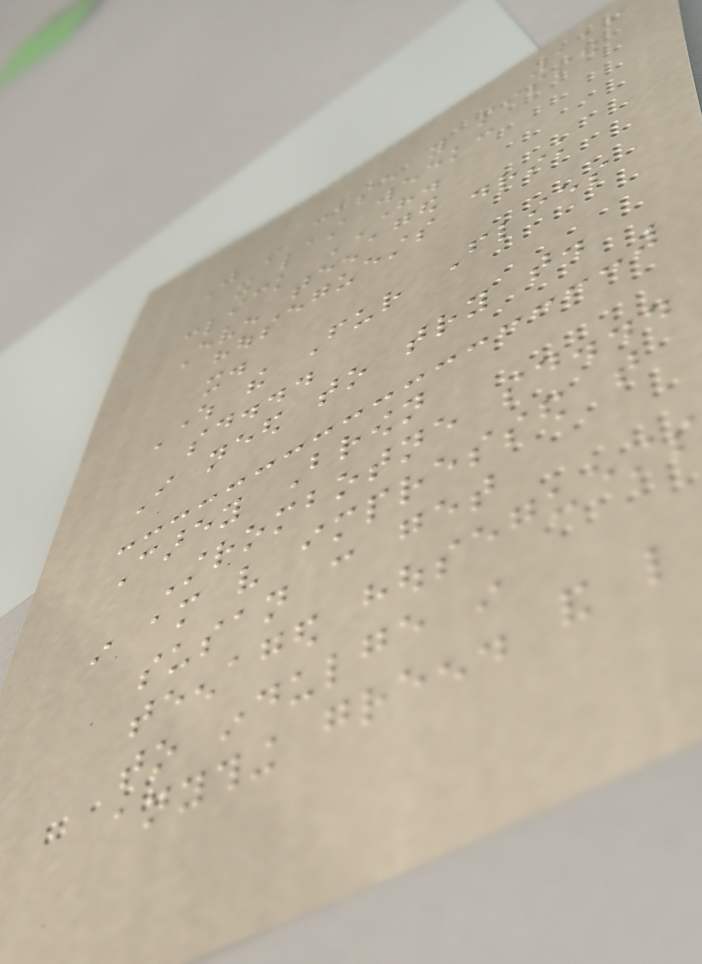116
Just in case you missed
it last week:
click HERE.
Even teenaged
houseguests drink
it.
Where the Fur Flies
said...
I need to try that.
Carey Brown
Strombotne said...
i am very impressed that
susan can get
teenaged houseguests
to indulge in
anything green. and like
